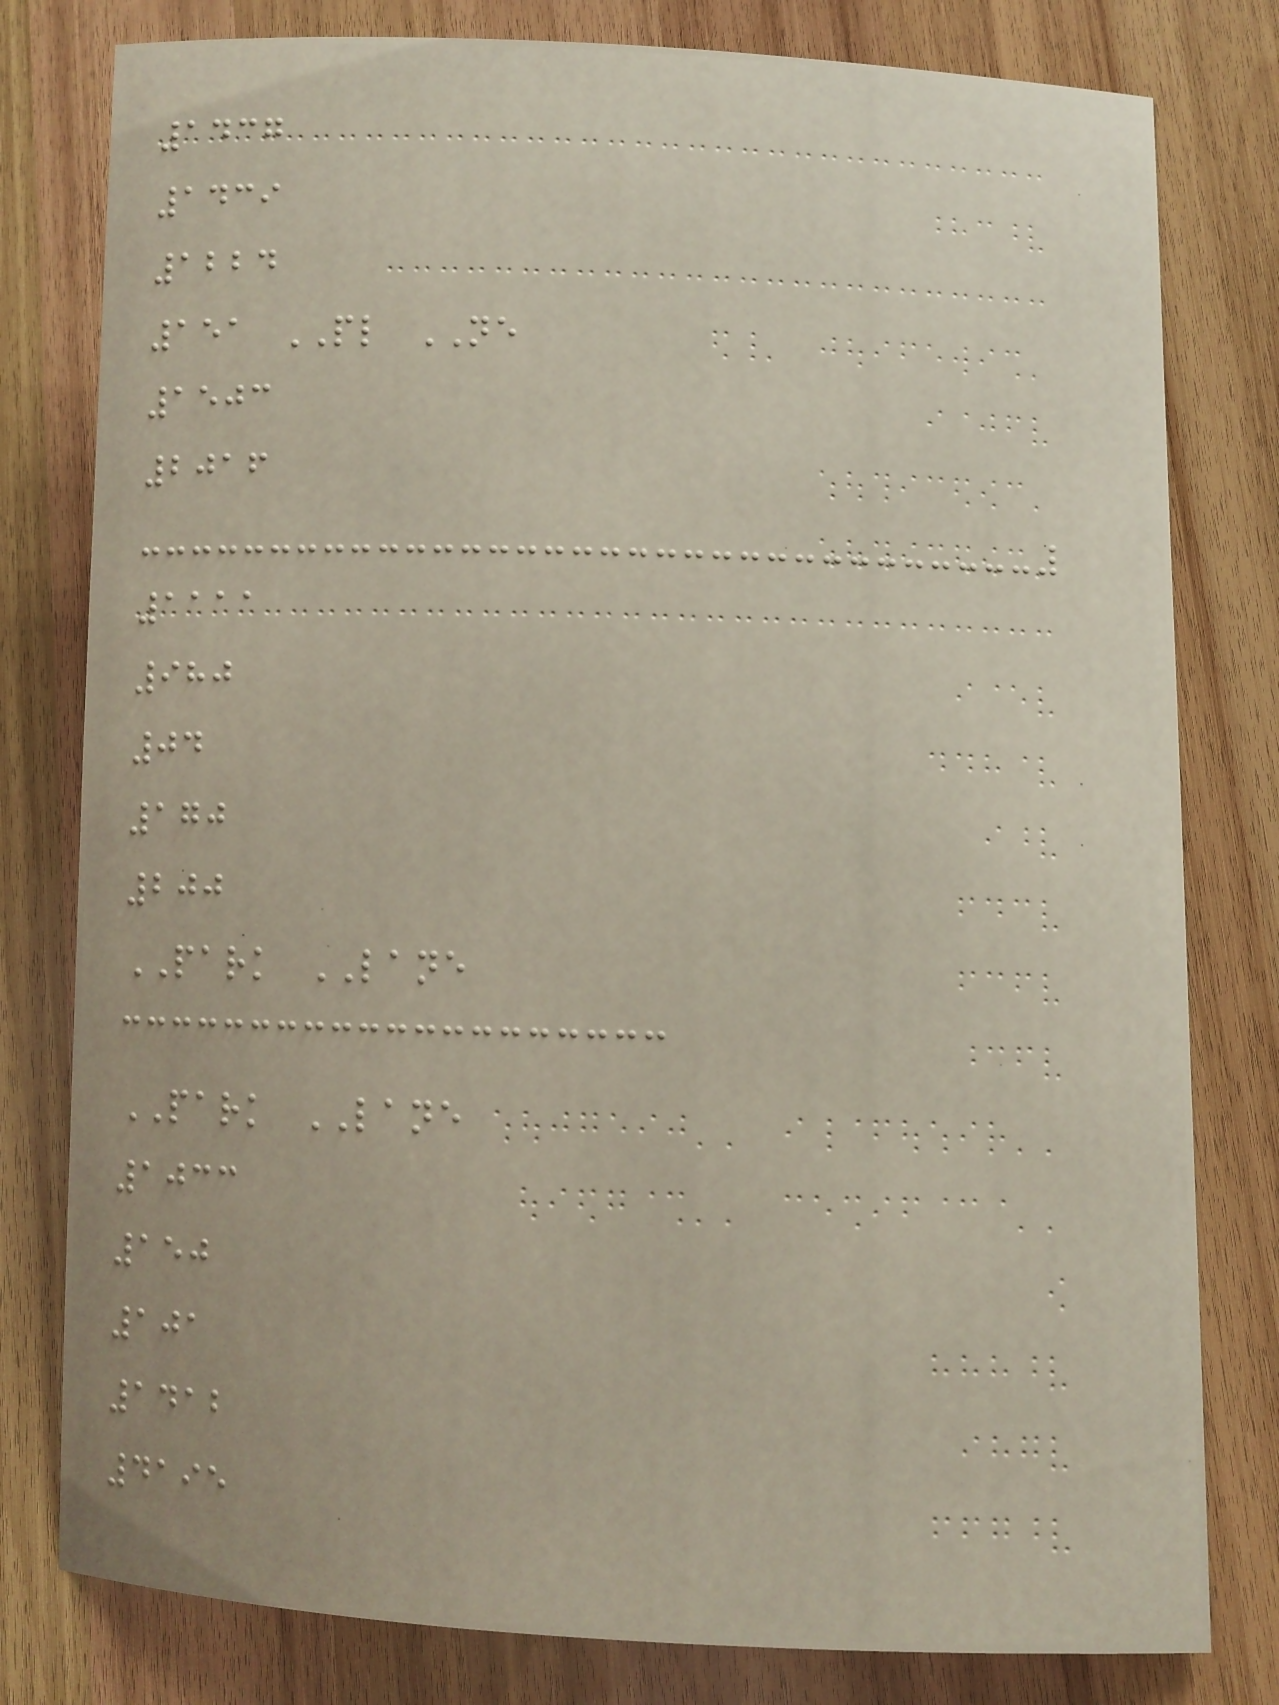1437
1439
1224
151 PL NE
1503
2016
1111
980
04
170
200
PARK LANE
PARK LANE
1033
150
101
1412
4195
